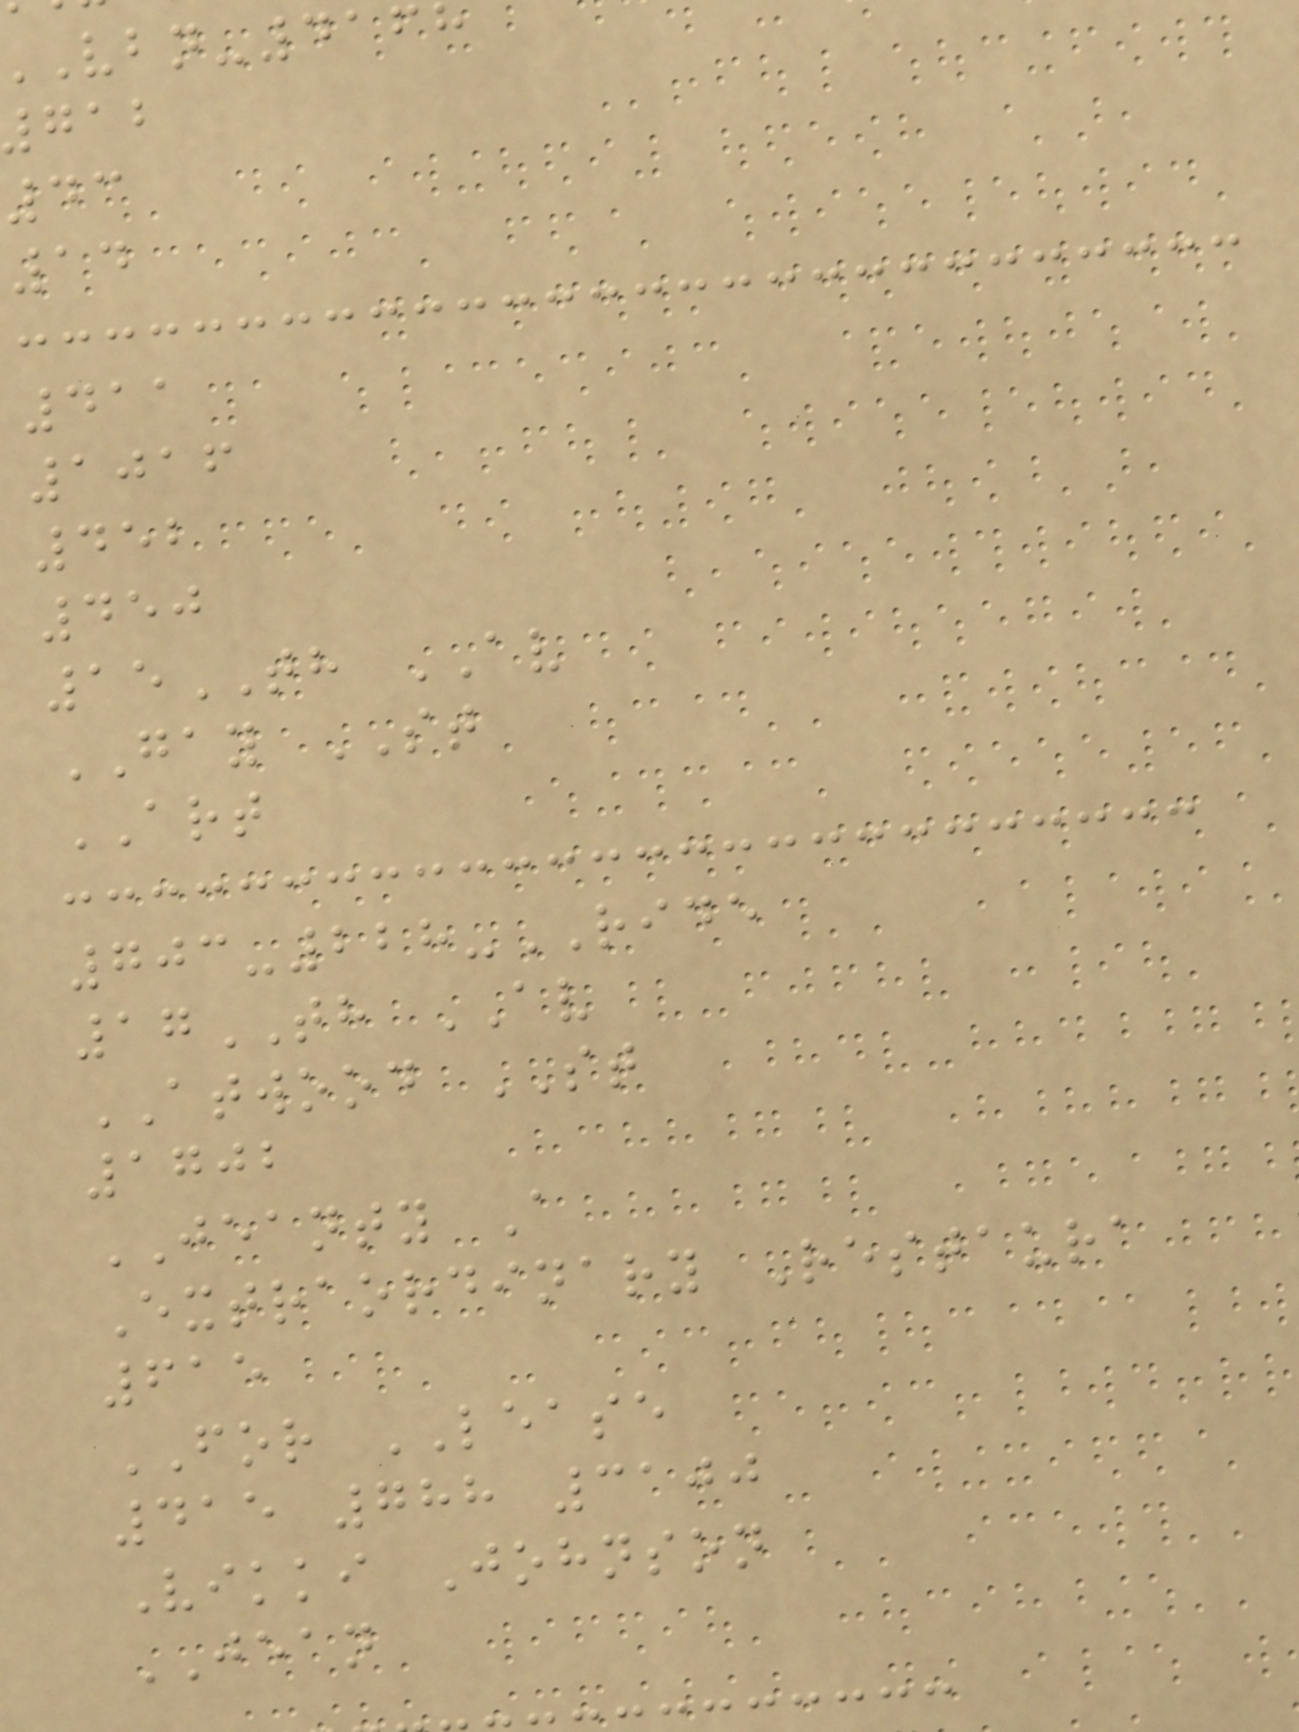43
14
411
1016
452
450
15TH AV
GAY ST
ART
703-228-RIDE
17TH AV
ATWOOD ST
1702
JEANTY A
Extraordinary Restaura
615
FOR LEASE
415 788 3100
Vikki Johnson
JEAN
